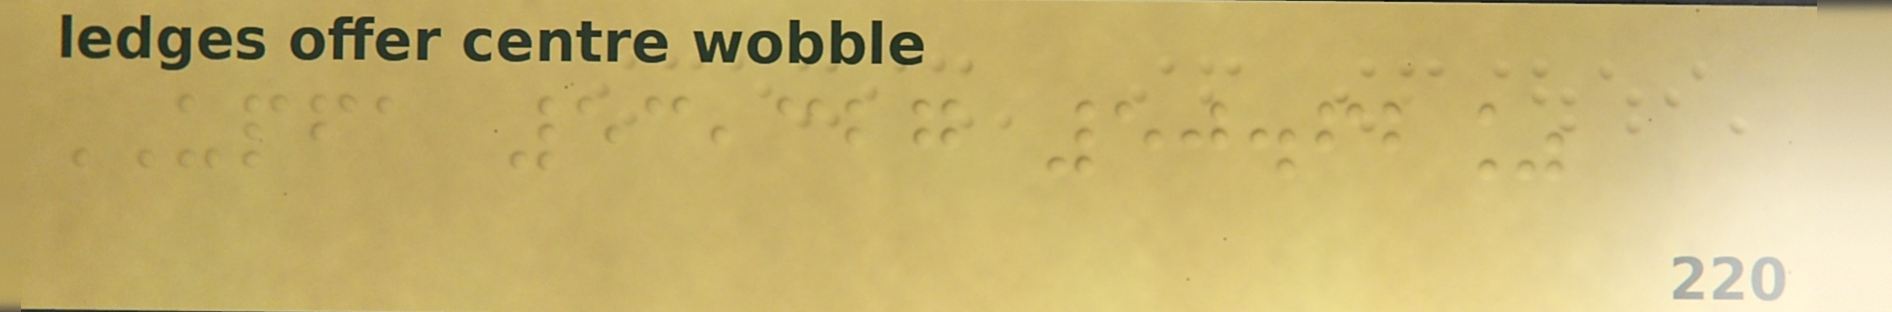UPFA 53,327 50.62%
